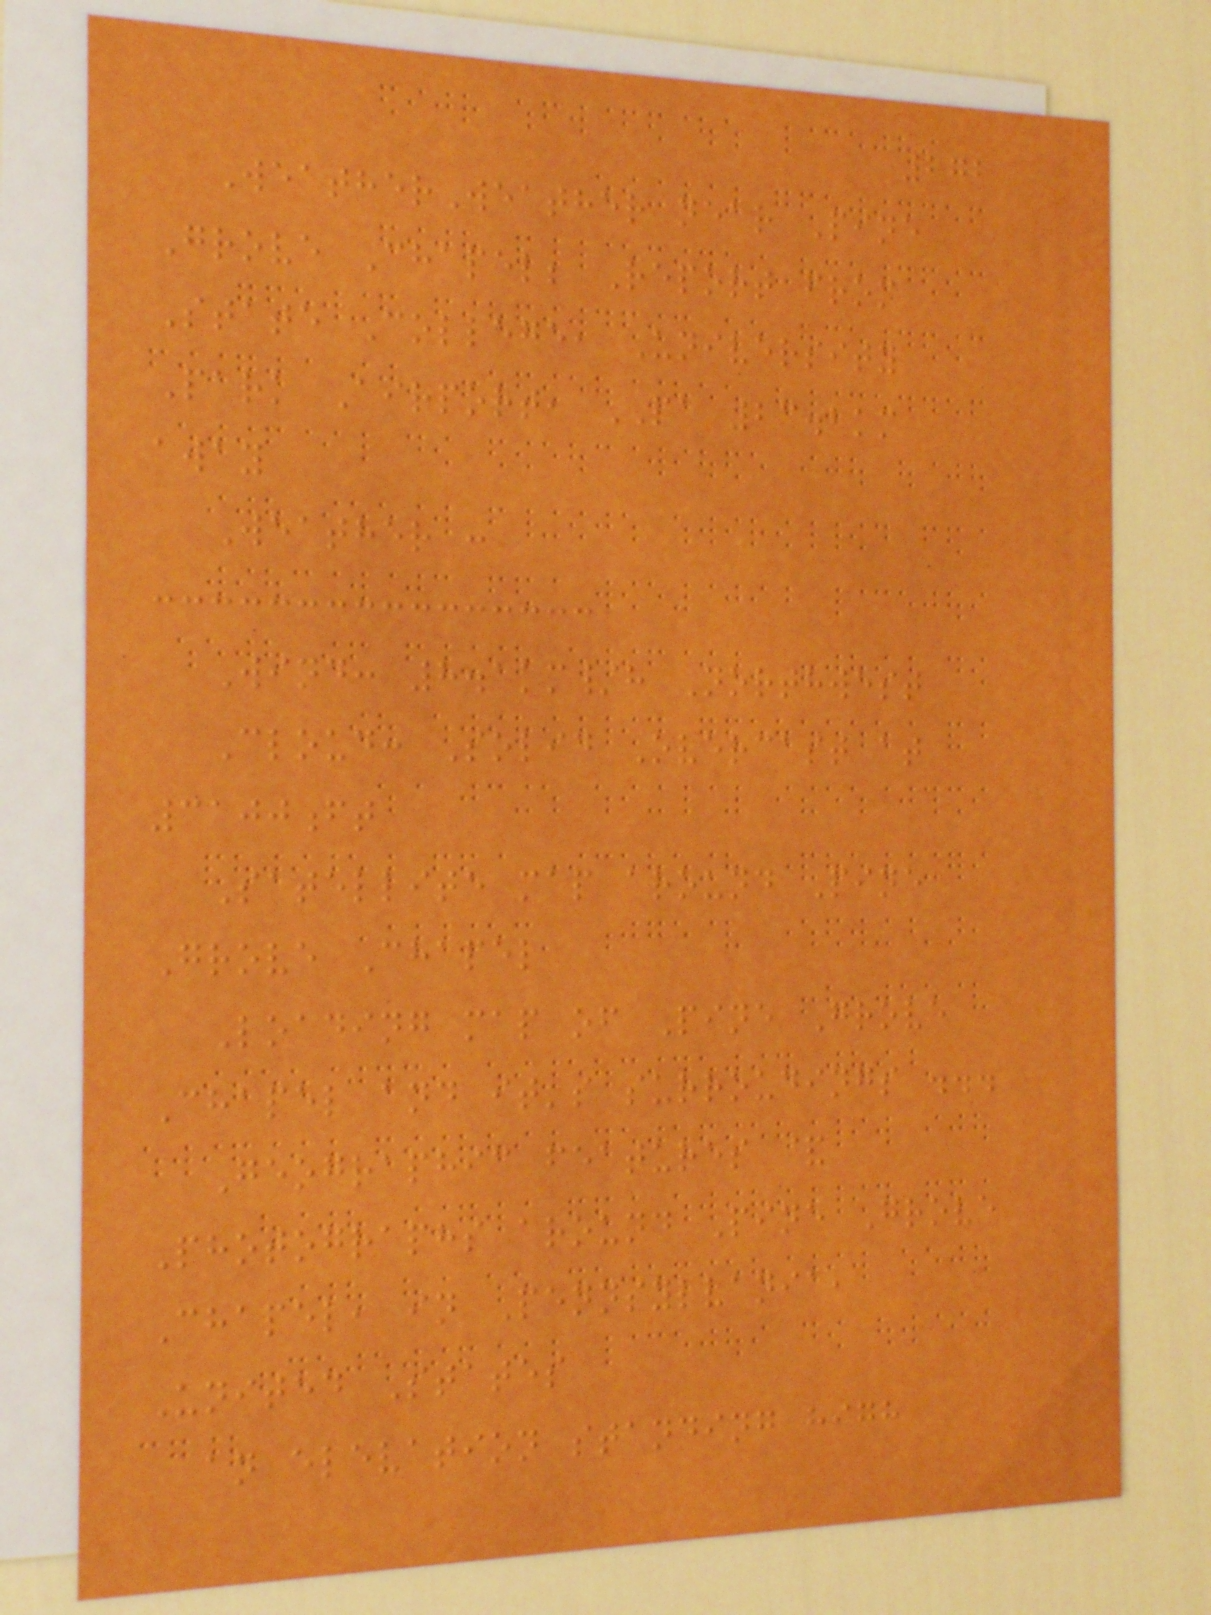272
WeatherWeather near Pine
Grove Chapel; Report from
State College, University
Park Airport, PA 23.2km
away
Weather :
Wind: 8.1km/h Northwest
Cloud: Solid Overcast at
3100ft
Satellite map around Pine
Grove Chapel
Loading map of Pine Grove
Chapel and it's surroudings ...
Geographic features &
Photographs around Pine Grove
Chapel, in Pennsylvania,
United States
an elevation standing high
